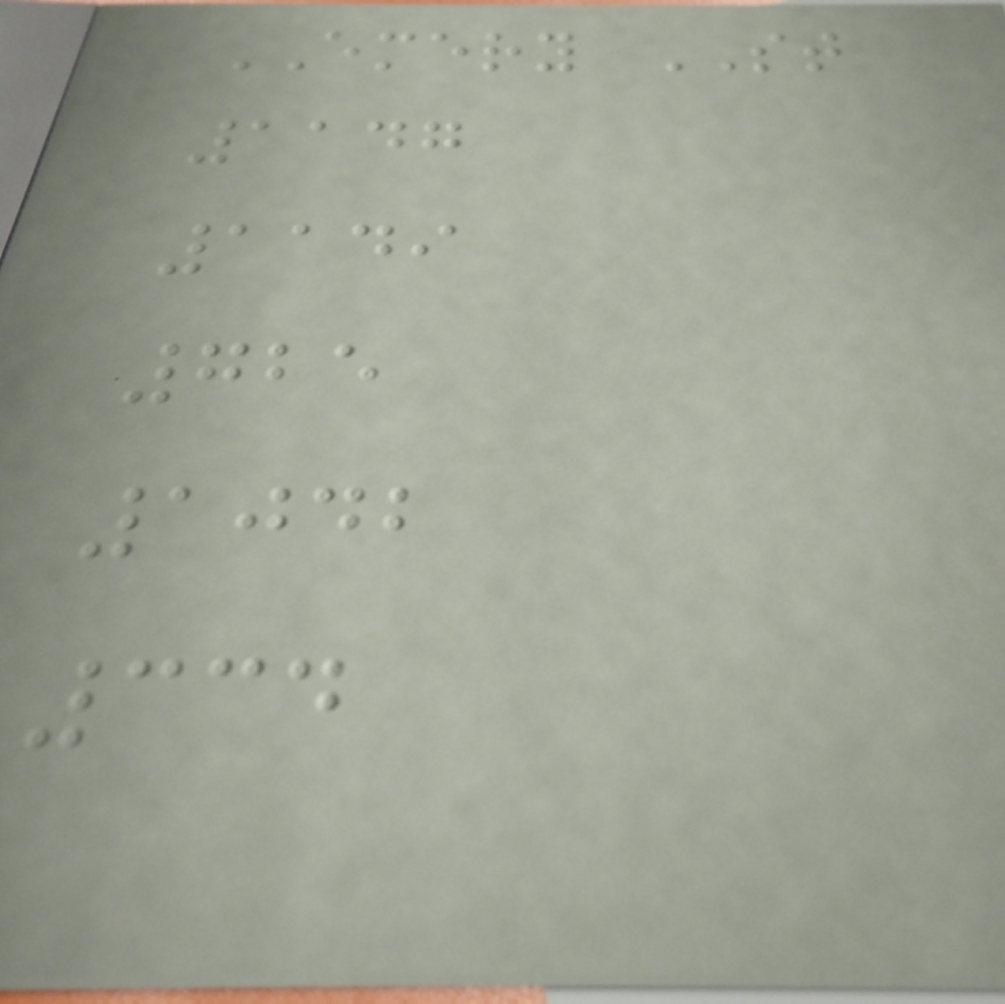EMERY ST
1147
1149
725
1042
334
